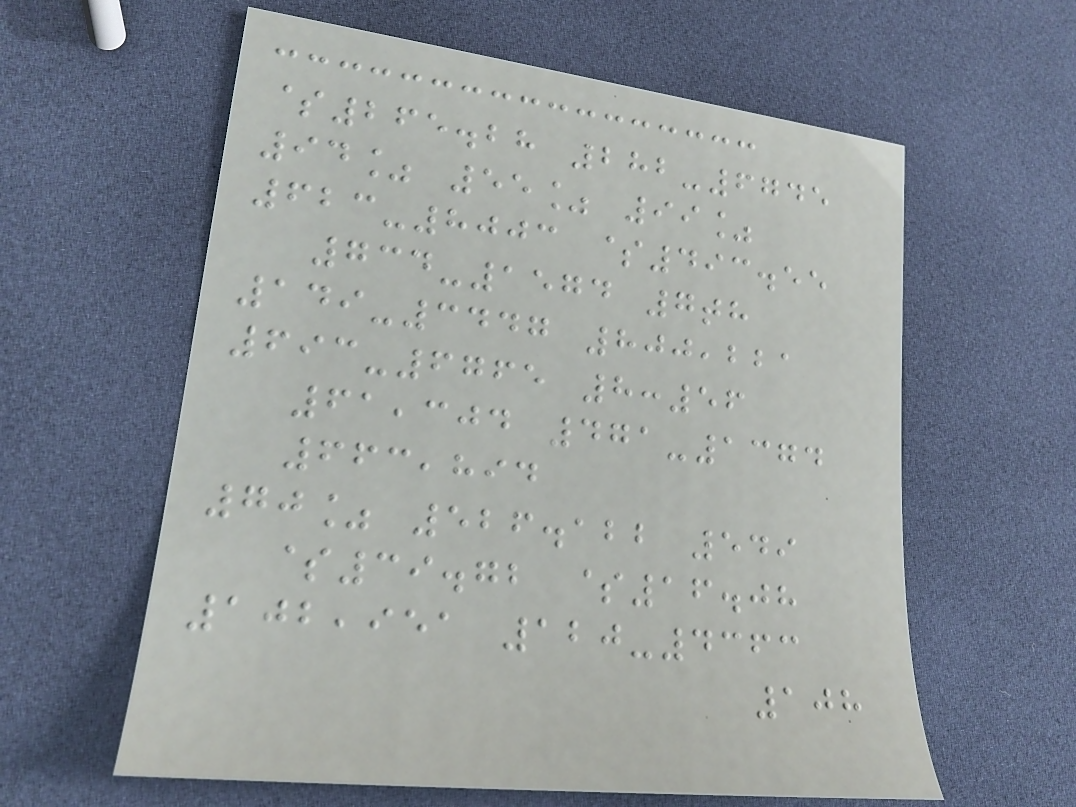$265.28 282-6745
94% 55% 99%
623-8003 $493.55
734-1574 7th
149-3447 800,221
693-6765 8:56
61,304 471-1374
663,894
70% 526.122 549
$39.72 $16.08
102,951 120-4363
108
